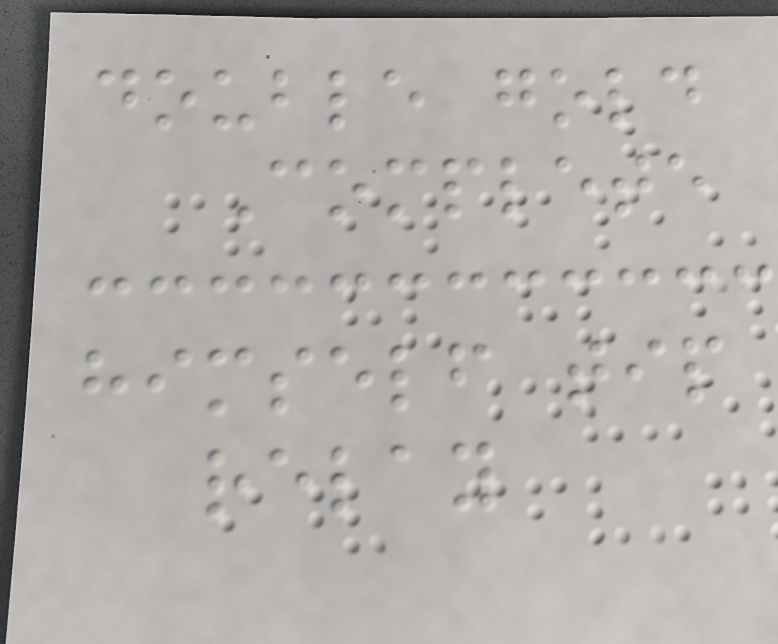double gold
Complete
himself tip
relay
